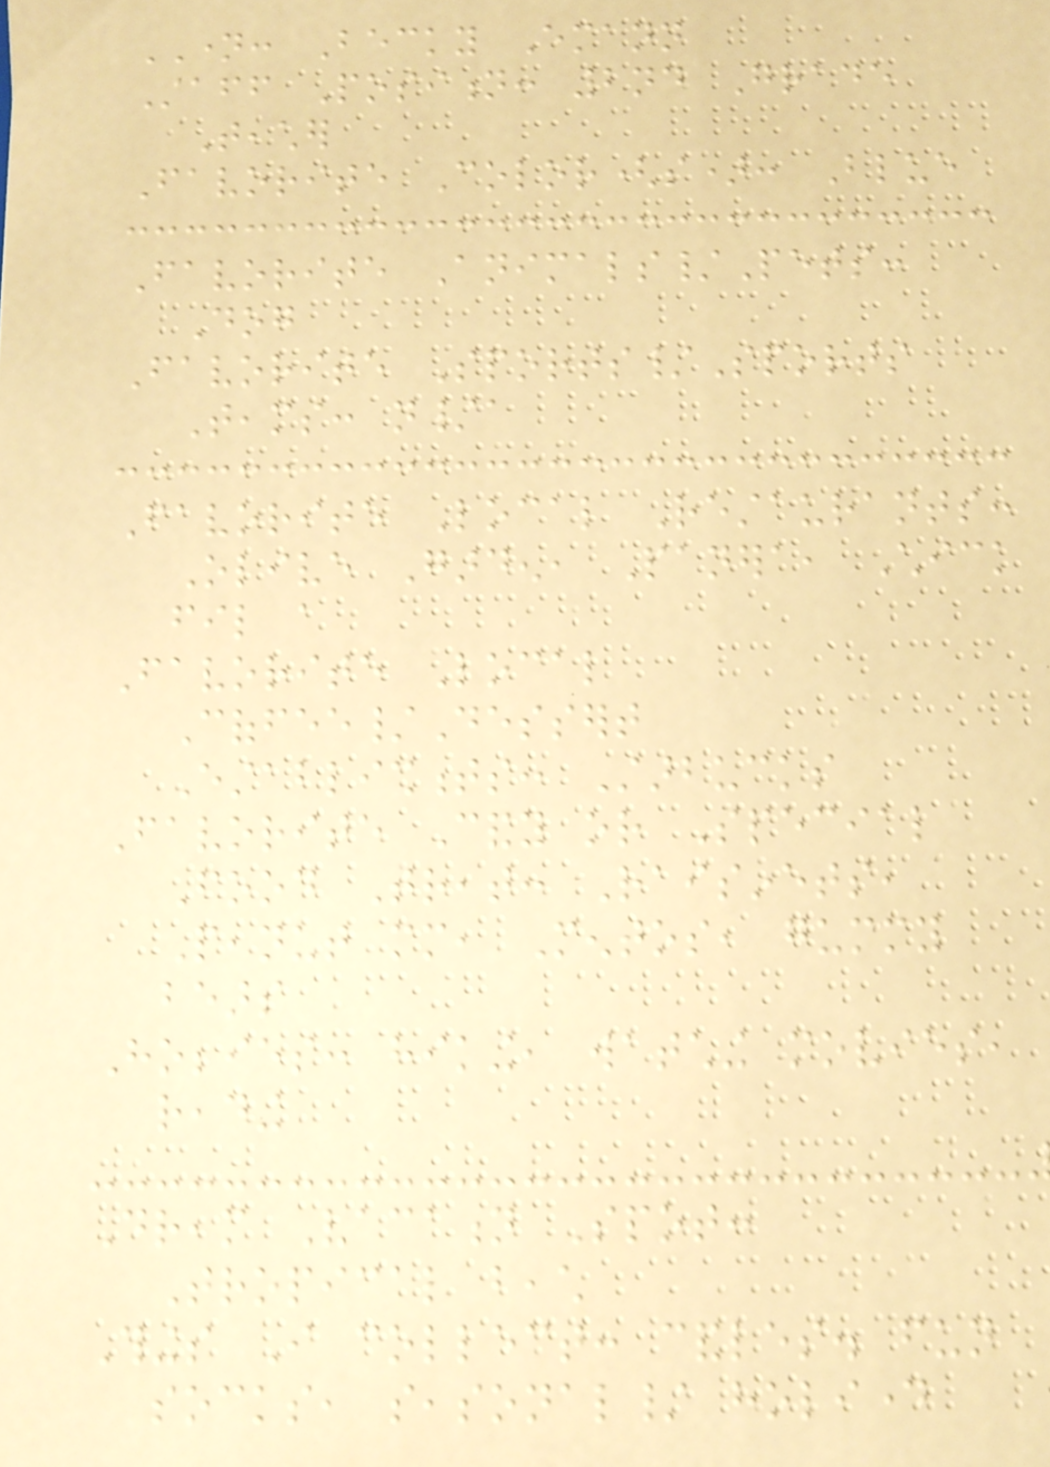NAME: Becky Emann
Staff Position: 2nd Grade
Teacher
Favorite Color(s): Blue
Favorite Animals/Pets:
Dog
Favorite Sports/Sports
Teams: n/a
Favorite Local Restaurants:
Olive Garden, Panera, Chick
fil a
Favorite Local
Coffee/Dessert
Establishments: Starbucks
Favorite Candy or Special
Food Treat: Raisinets,
Peanut mm, Mentos, gummy
bears
Hobbies: hiking, watching movies,
reading
Dream Vacation Spot:
Tropical beach
Things I collect: candles. fun
socks, seasonal/ holiday
